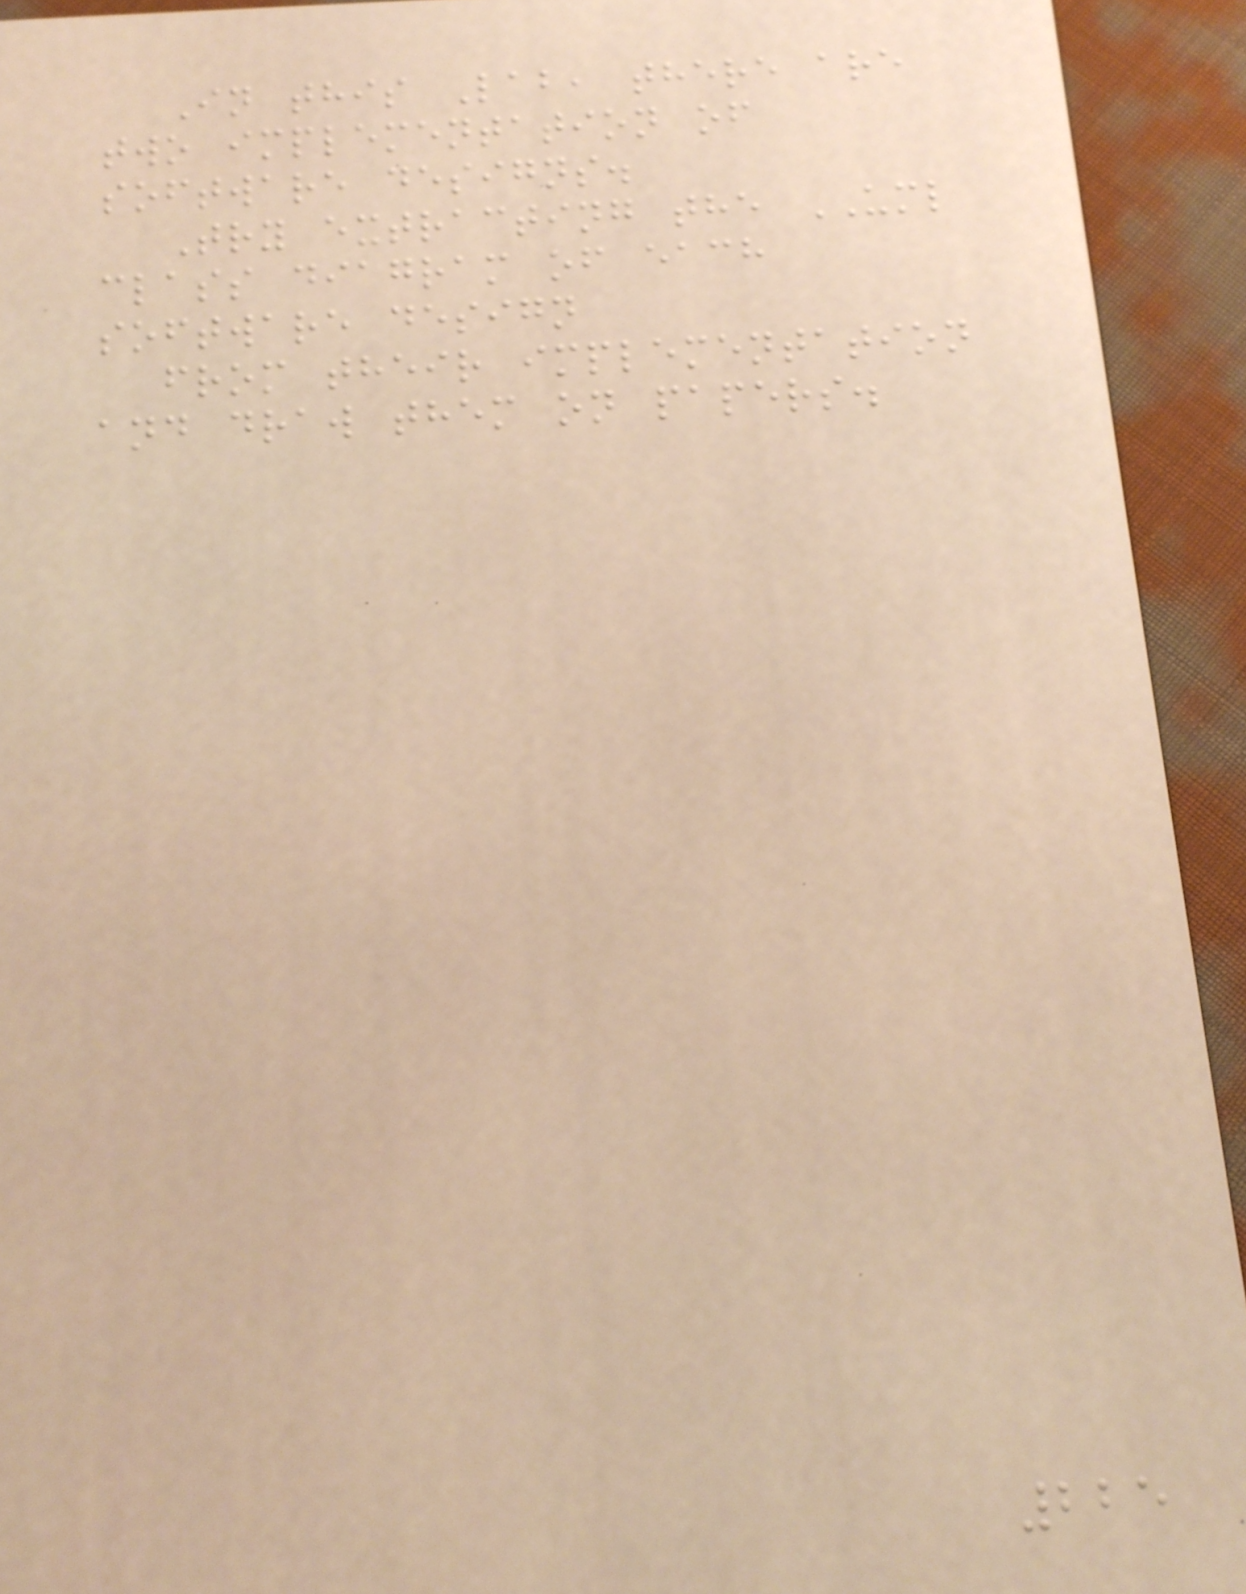In this Lab, there are
two implementation of
software designs.
Try extracting the UML
class diagram of each
software design
from their implementation
and draw them on papers.
225
